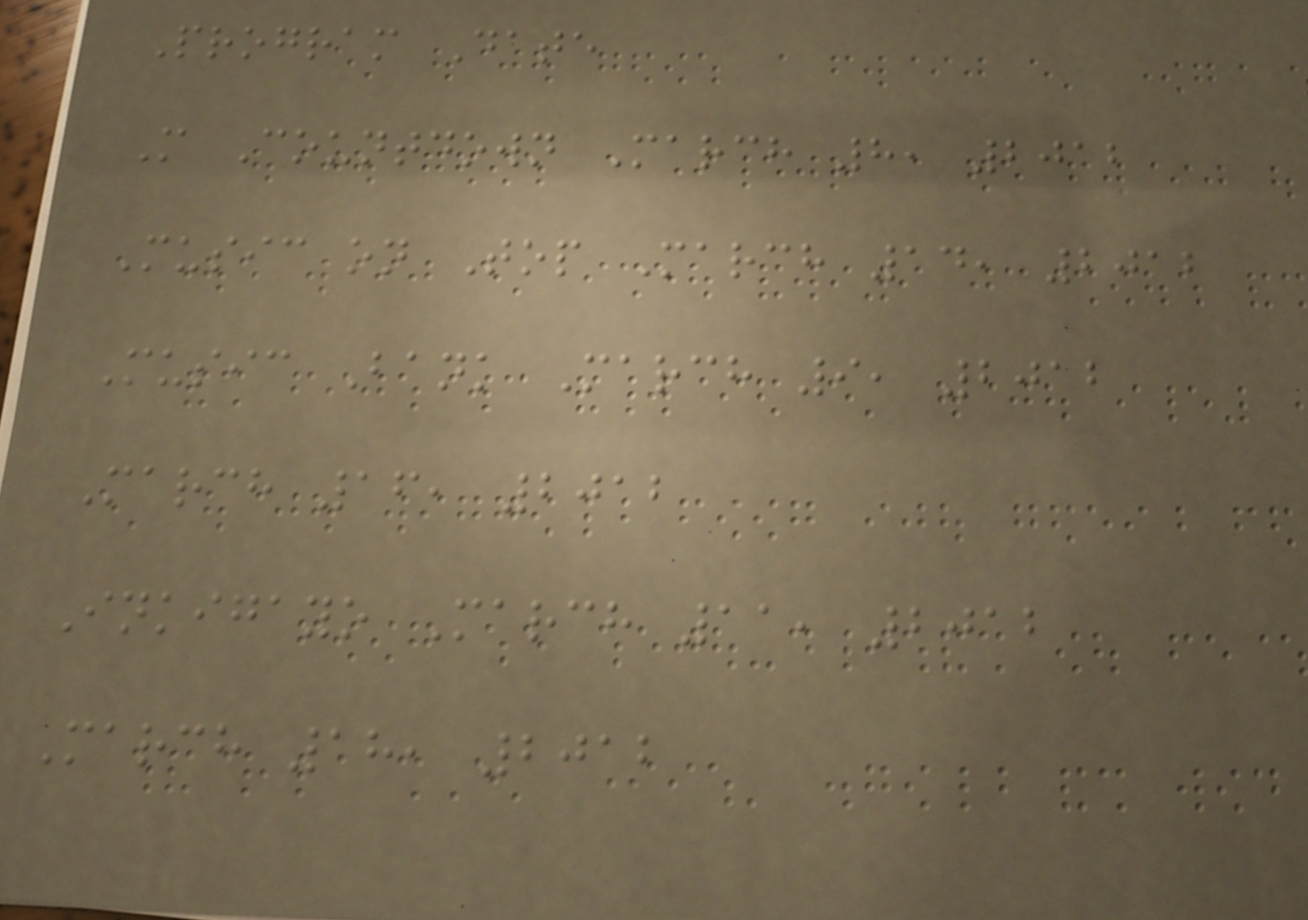Program Date
M Countdown March 8, 2012
Music on Top March 14, 2012
Music Bank March 9, 2012
March 16, 2012
Inkigayo March 11, 2012
March 18, 2012
